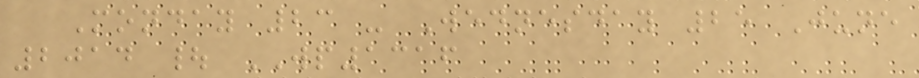Monday 23 - Wednesday 25 June
2014 | WP1316
